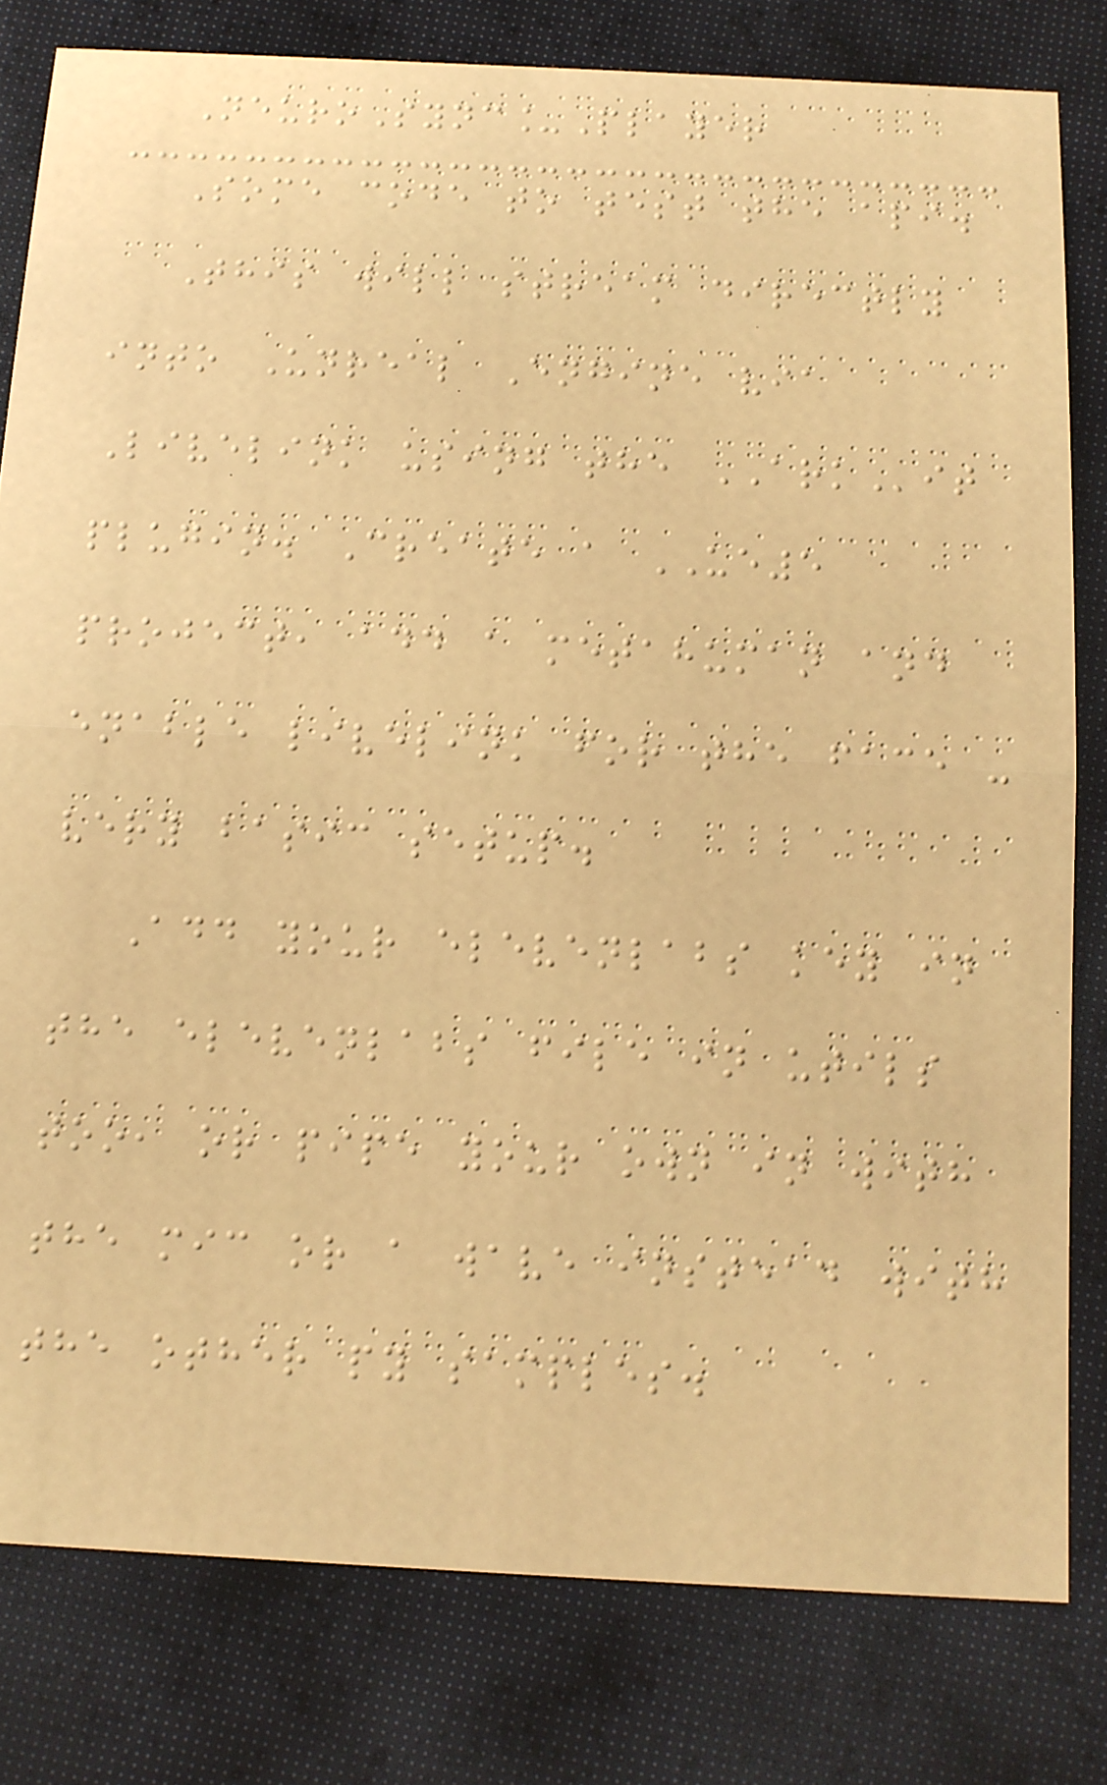NeuroSync_Player
Some code to test the api.
This will stream directly
into Unreal Engine via
Livelink using the ARKit
plugin. Create a UE5
project, add a metahuman and
enable livelink for the face -
very basic setup.
Add your elevenlabs key in
the elevenlabs file in utils
too, or pipe your own in with
the mic or a wave instead with
the other py samples.
